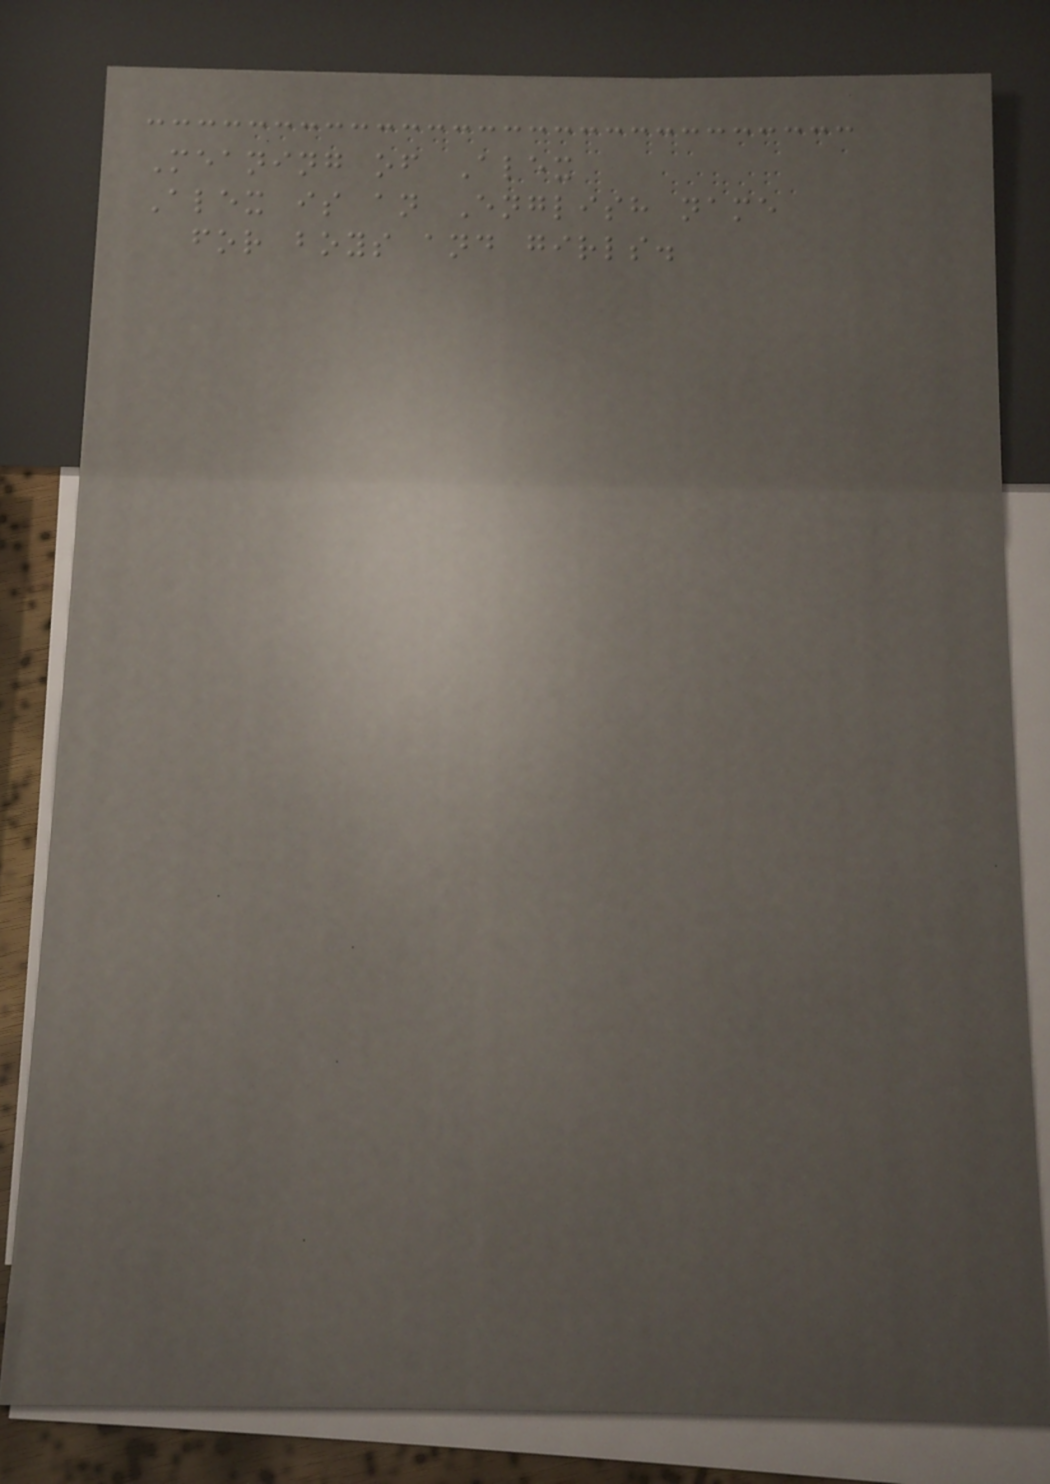Meaning of Alex
Alex is an English name
for boys and girls.
